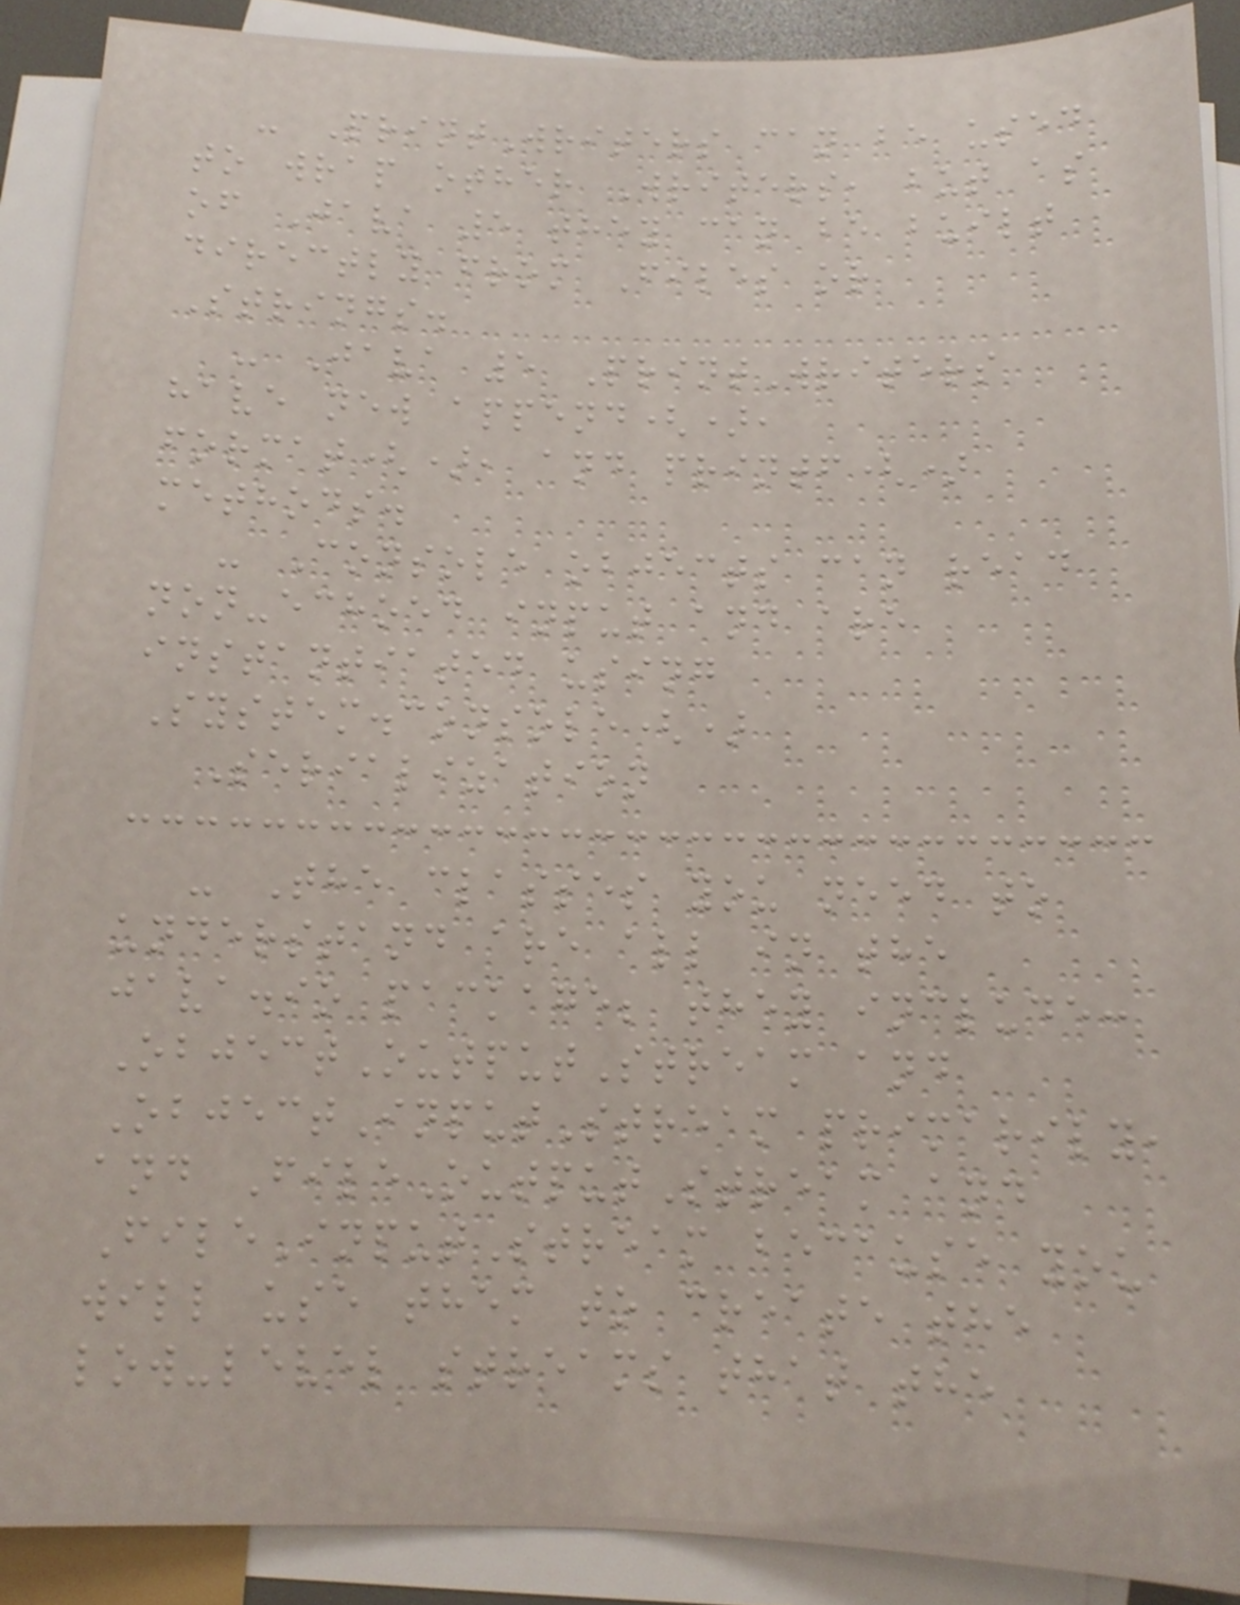- PrintWriters can be used
to wrap other Writers, but as
of Java 5 they can be built
directly from Files or
Strings.
- Java 5 PrintWriters
have new append(),
format(), and printf()
methods.
- Console objects can read
non-echoed input and are
instantiated using
System.console()
Serialization
- The classes you need to
understand are all in the
java.io package; they include:
ObjectOutputStream and
ObjectInputStream primarily,
and FileOutputStream and
FileInputStream because you
will use them to create the
low-level streams that the
